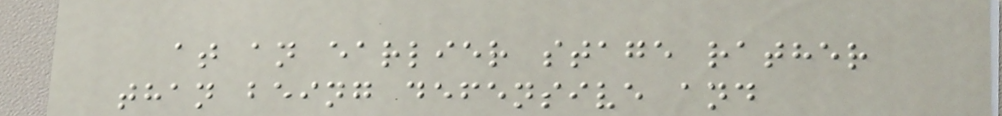at an earlier stage rather
than being defensive and
